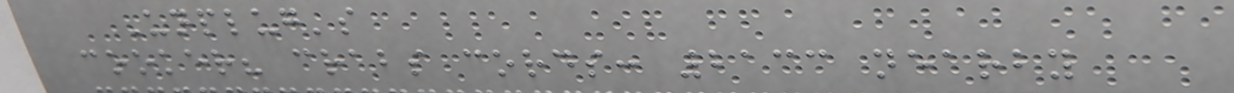Unplug's
cooker? crabs cords: 2133 nearby
